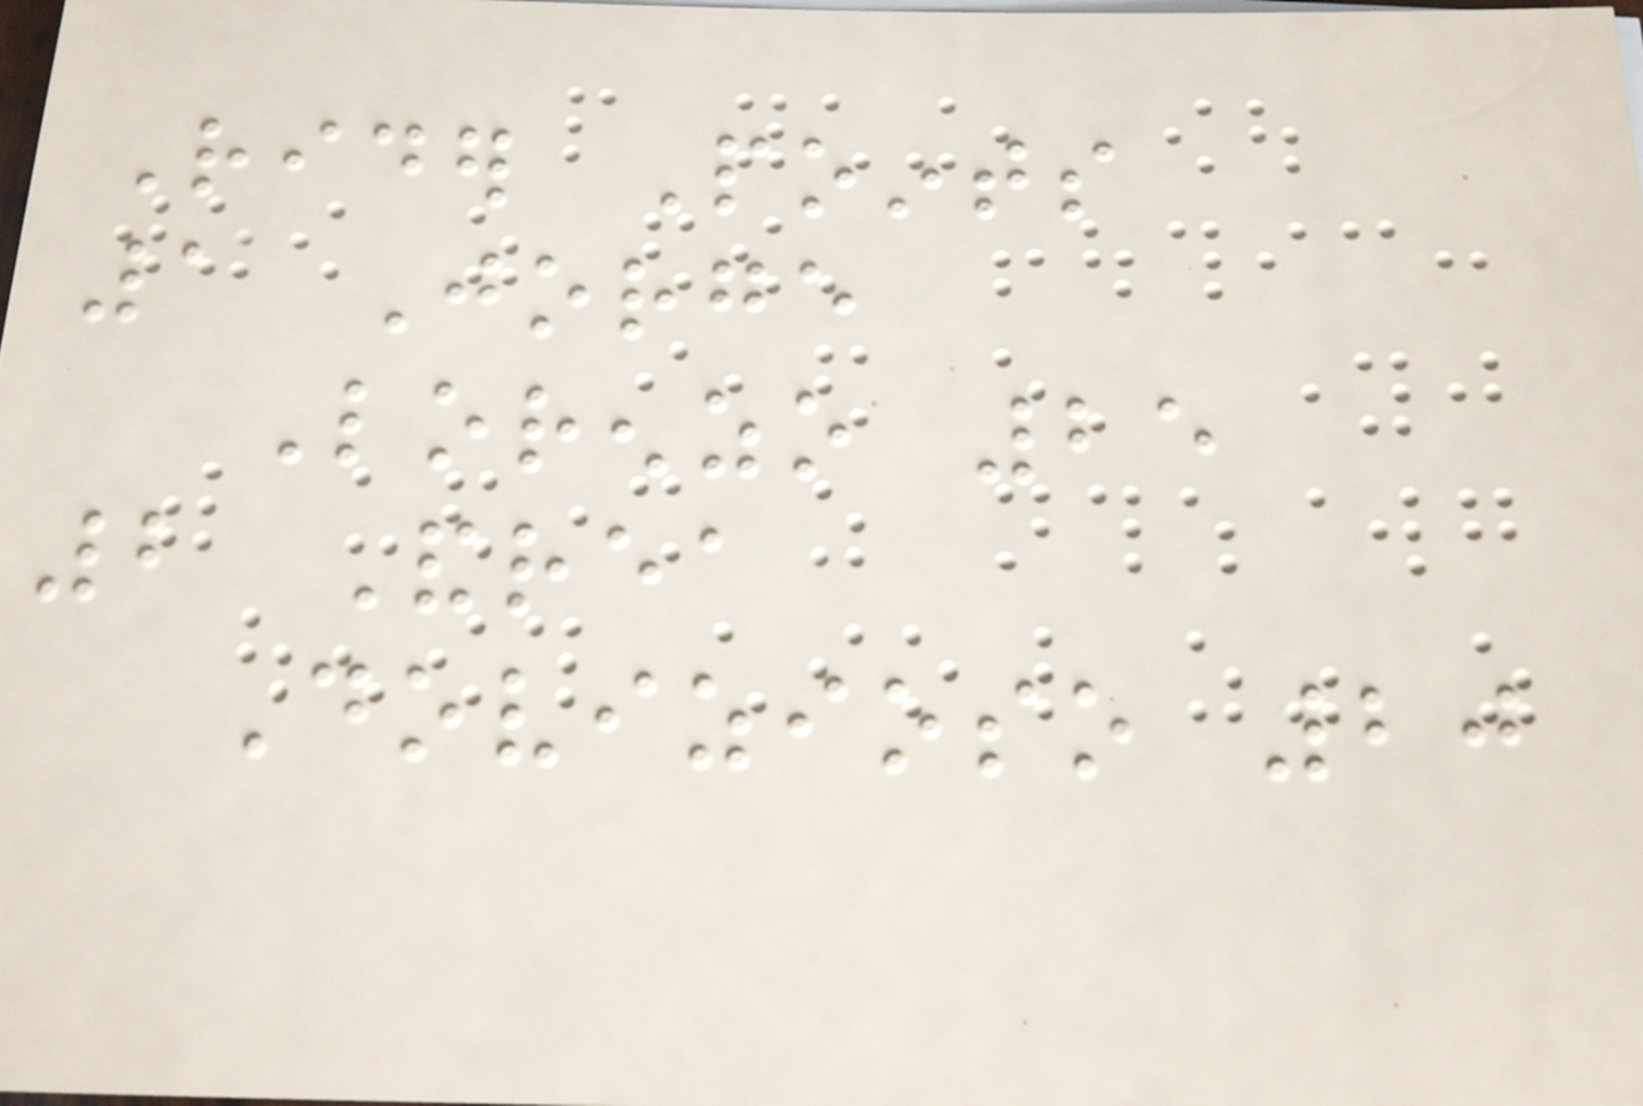Rider Points
1 Jorge
Lorenzo 25
2 Andrea
Dovizioso 20
